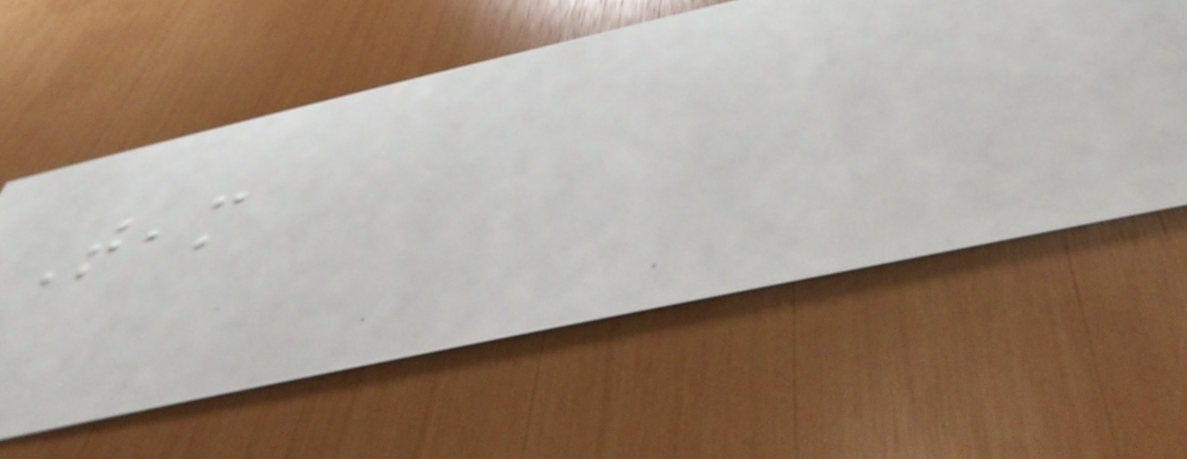Team
